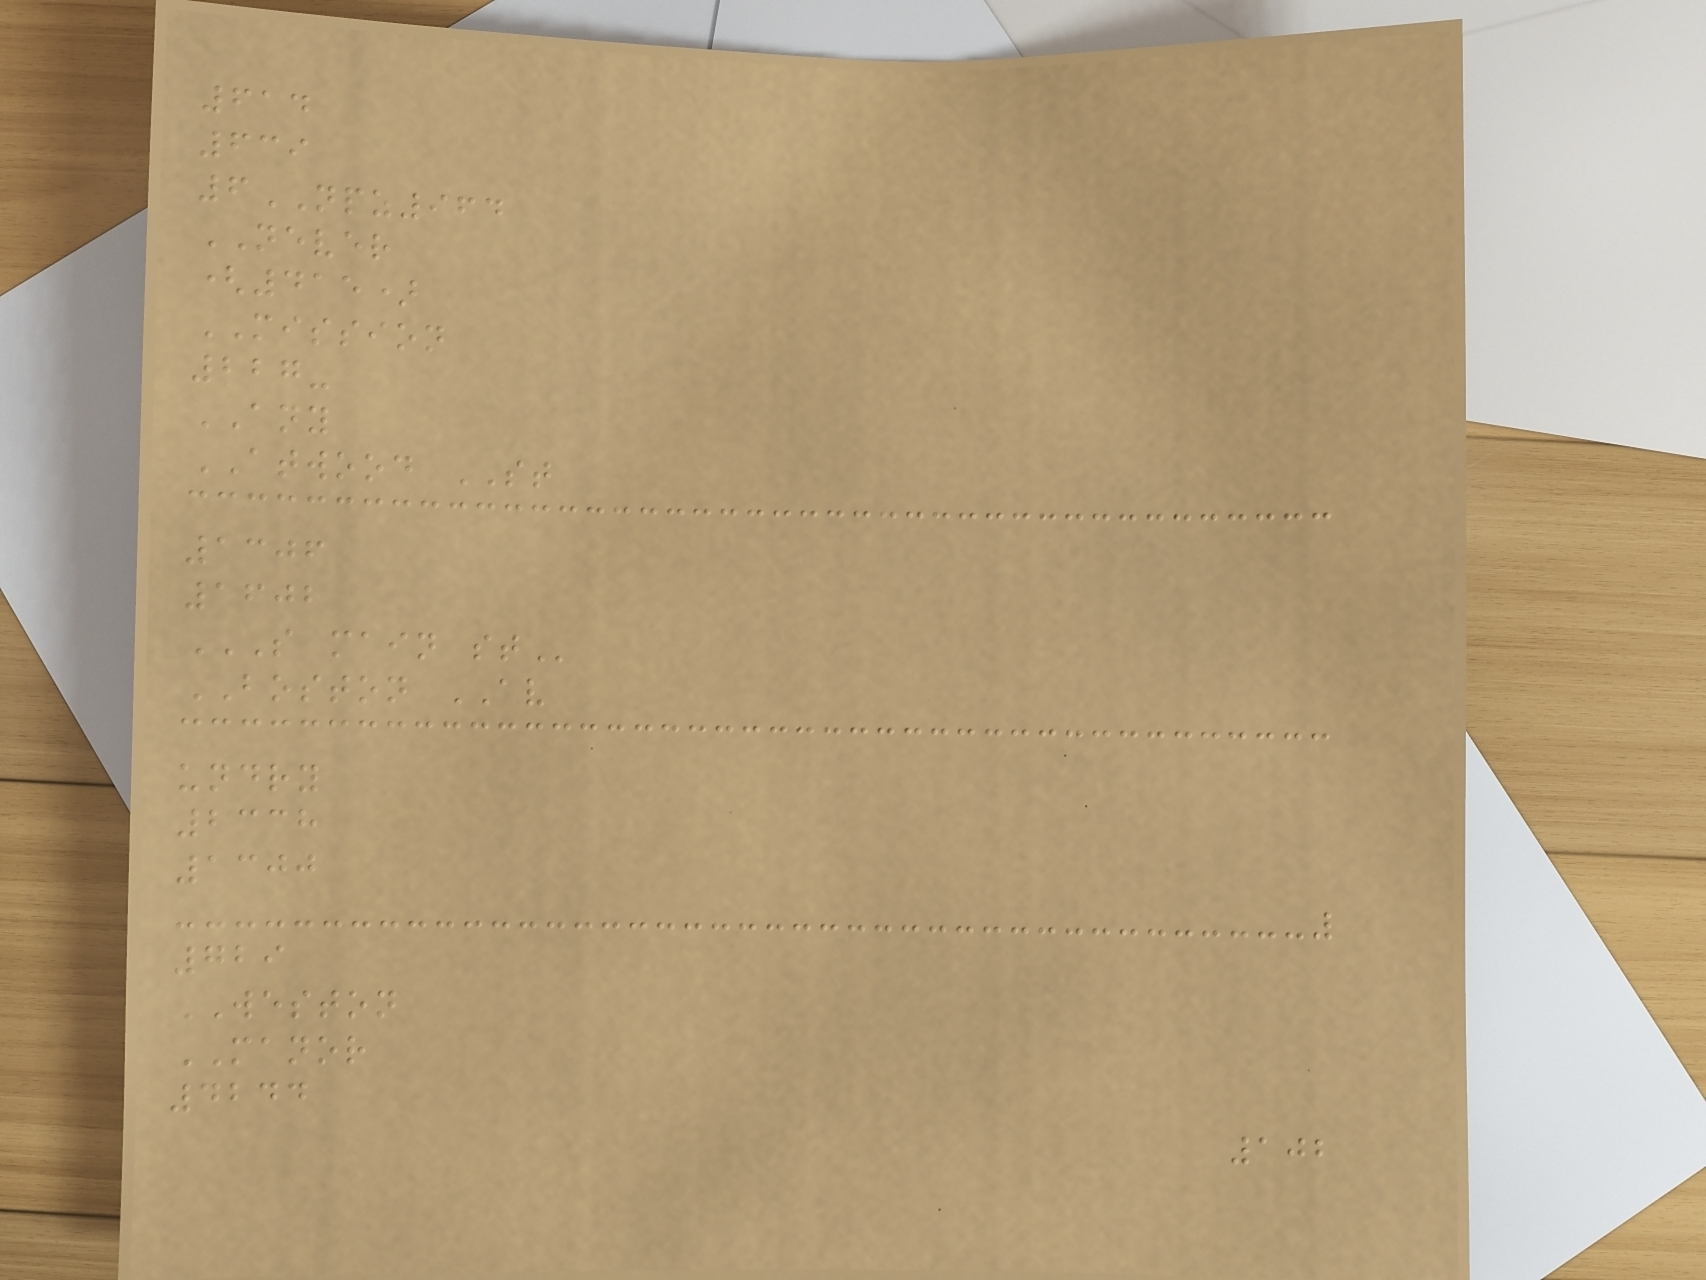614
639
6NPZ964
NEVER
(415)
MISSION
227-
ANY
ATWOOD ST
1306
1602
S MAIN ST
BOSTON AV
undry
2338
1300
729
WESTON
MANOR
4244
102
